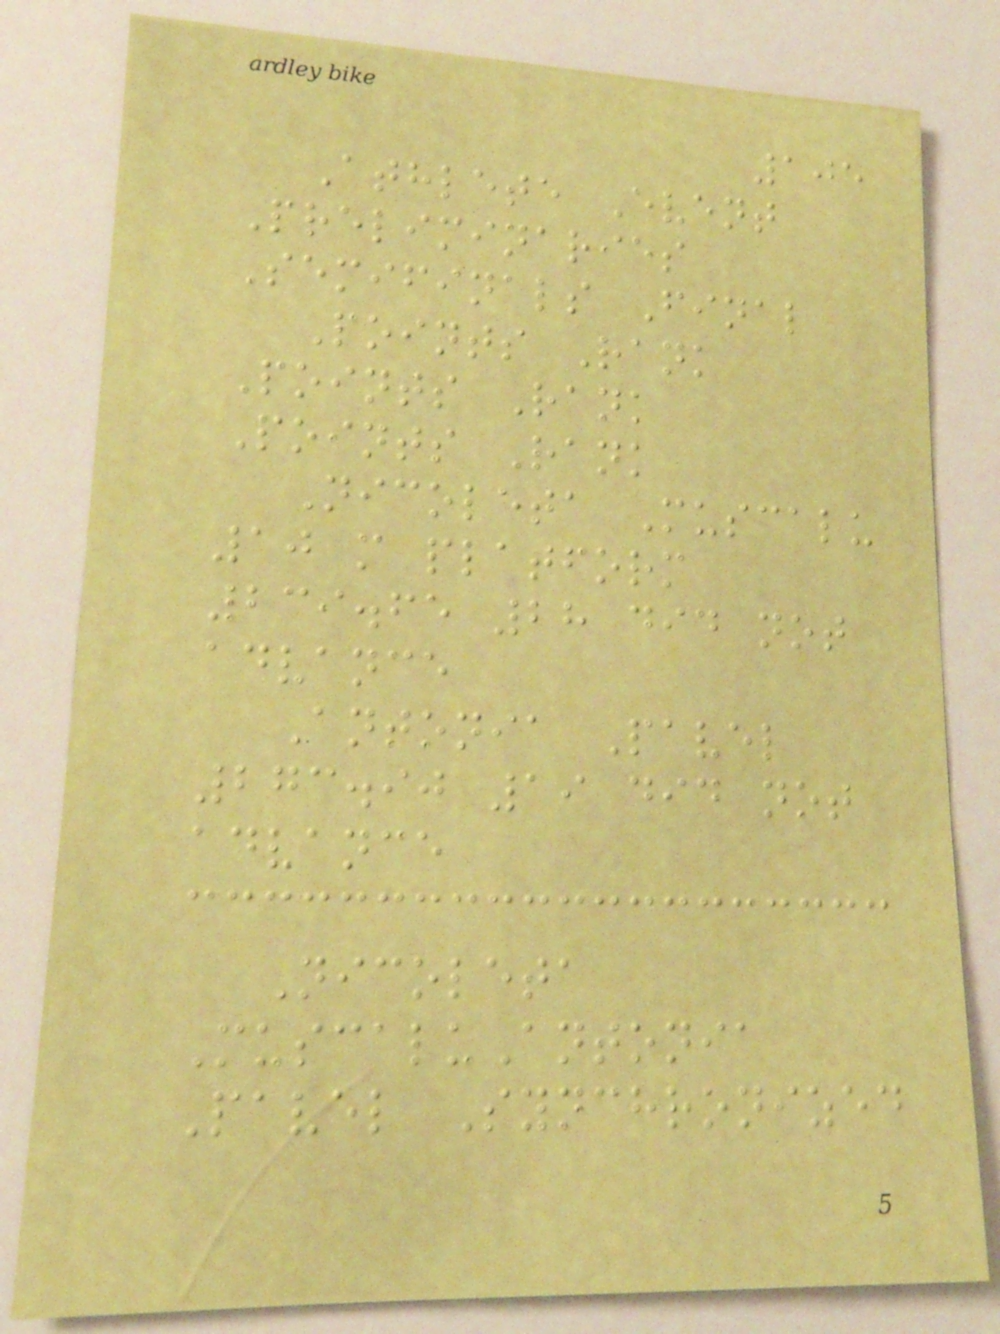105
Athlete Event
Preliminaries
Semifinals Final
Points Rank
Points Rank
Points Rank
Nicoleta Muscalu
10 m platform
239.65 28 did not
advance
Antonia Pavel
273.90 19 did not
advance
Nicoleta
MuscaluAntonia
Pavel Synchronized
